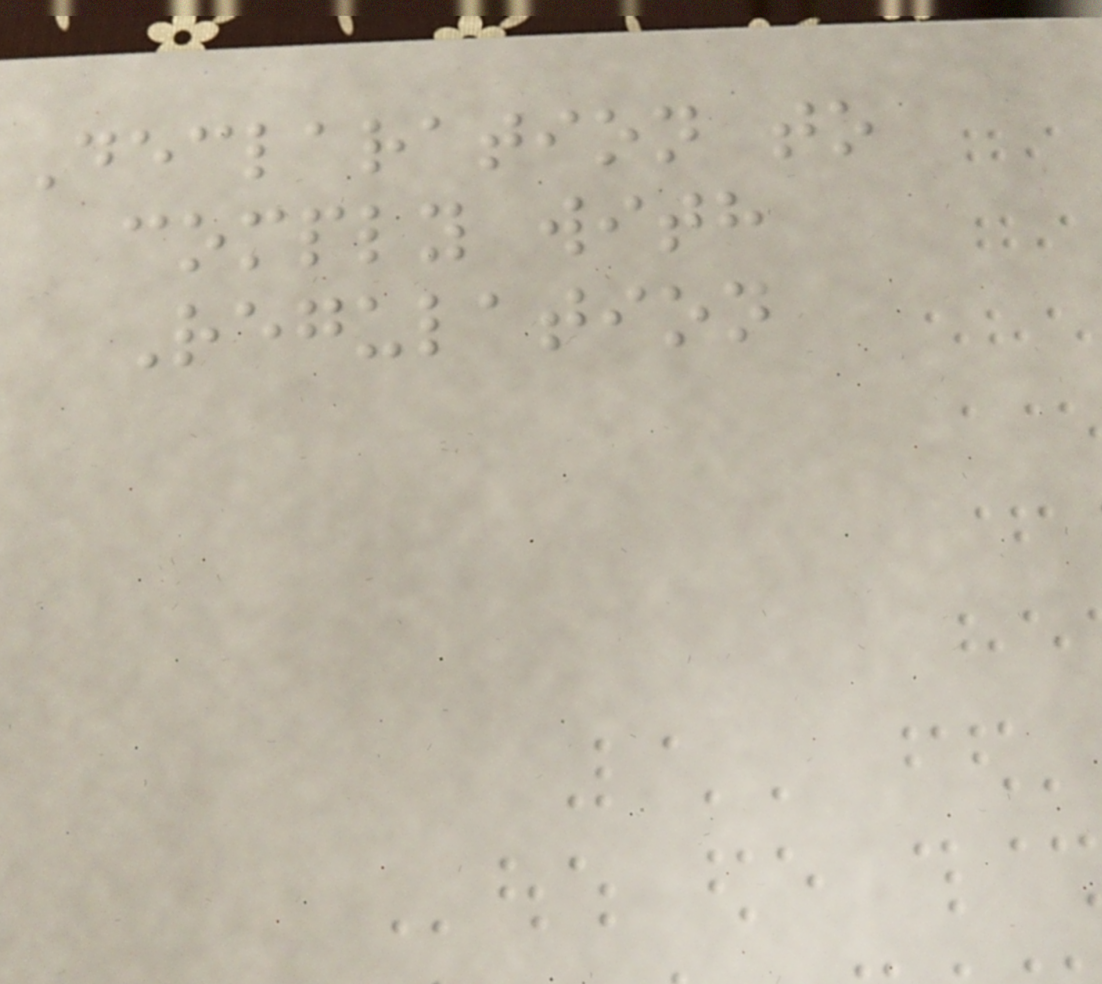Declaration to
comply with
Regulation
